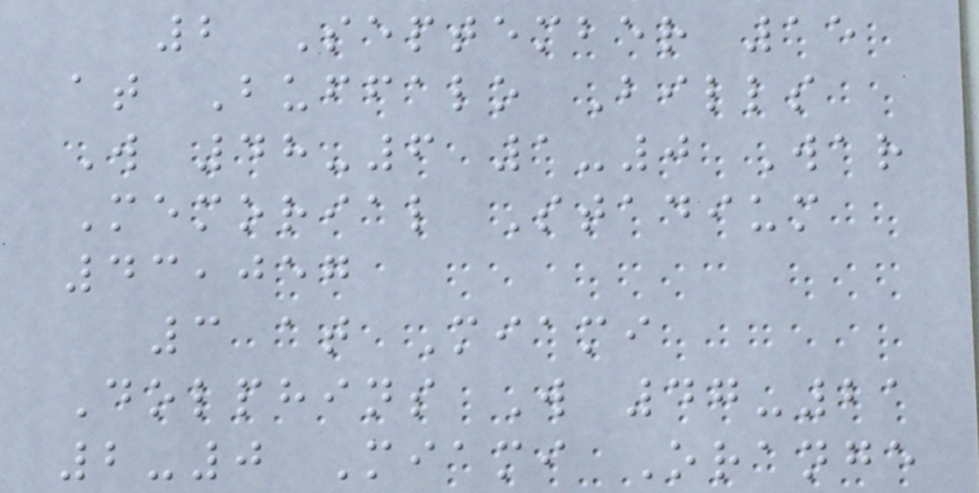2 September 15
at Buffalo Bills
W 48-6 1-0 War
Memorial Stadium
43,057
3 at Miami
Dolphins W 47-21
2-0 Miami Orange
